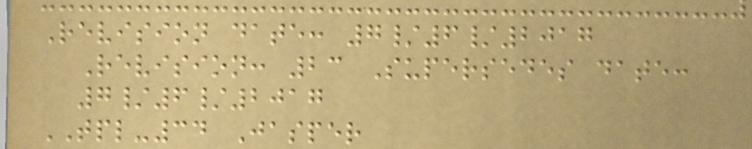Revision date: 7/6/2017
Revision: 23 Supersedes date:
7/6/2017
TPL-34 Jasper
